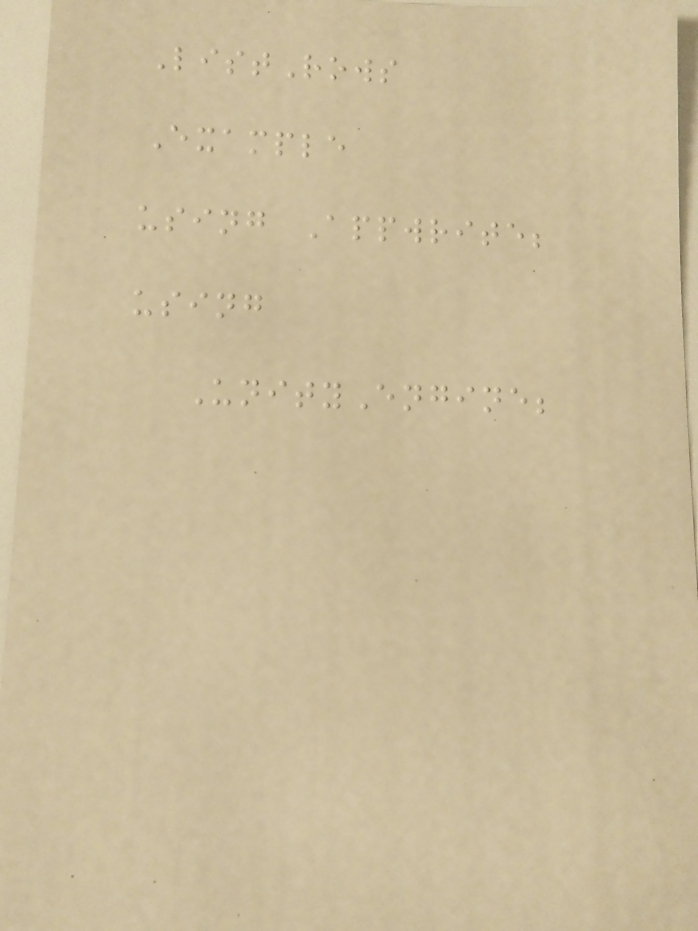ListRows
Example
using Appwrite;
using
UnityEngine;
